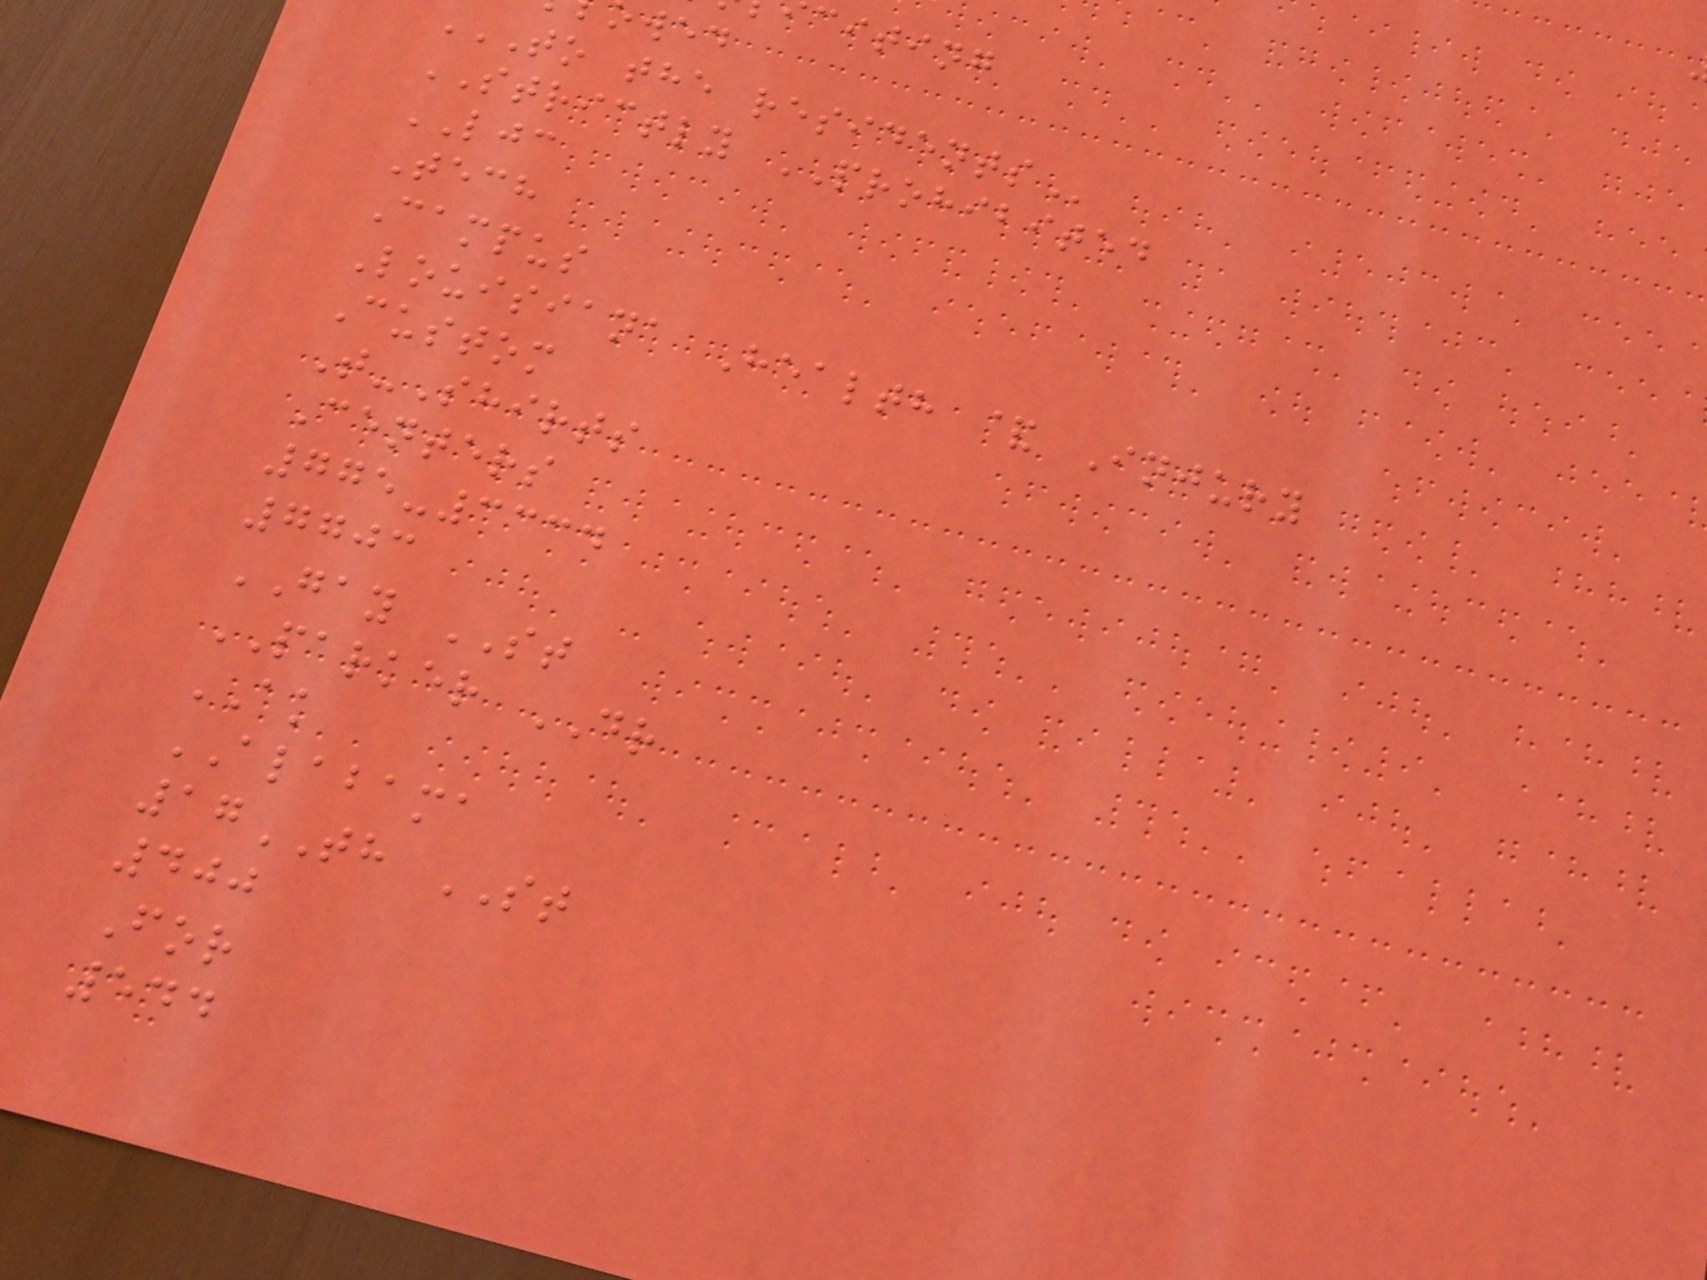citing
TO the
STRICTLY PROHIBITED
LJC
Tech
Campus
Louisiana Health & Injury
Custom
T-Shirts
Centers
775-3334
7703
GAY ST
PARKER DR
AK
ALABAMA
17TH ST
400
For
544
